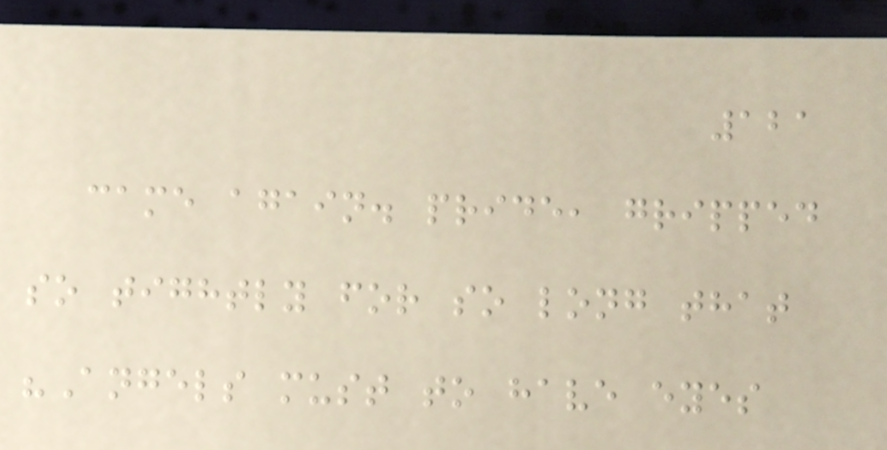121
came again. pride, gripped
so tightly for so long that
"Angels must to have eyes
